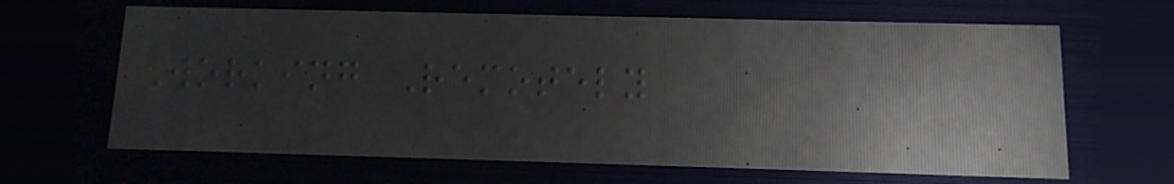Working Remotely
